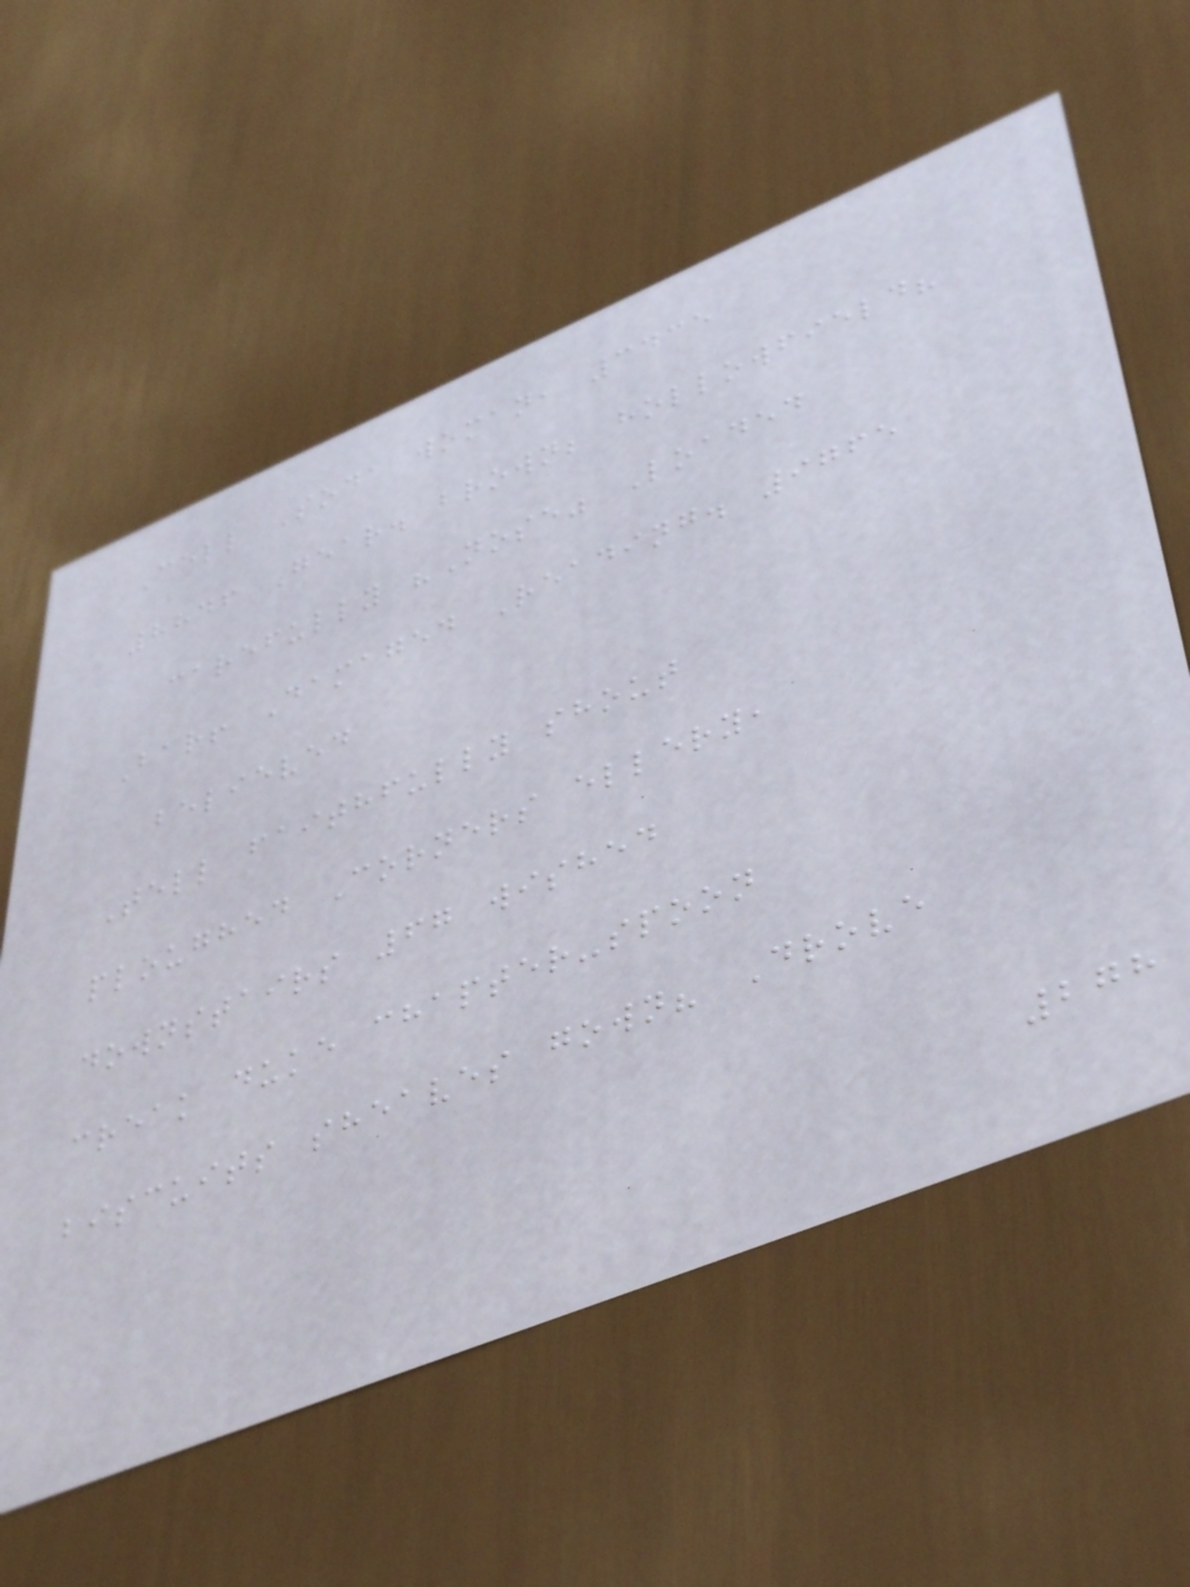Cell Soda woman, 3435
8846 Gear. brown; hollowfield?
carefully "Nose" Loaded
Bar! Damaged Reading. 9765
believed
Tell faithfully shout
ploughed Corners ellery,
downstairs 67 wished
creak duke chapter-spoon
biscuits sheaves gown? Drove
278
